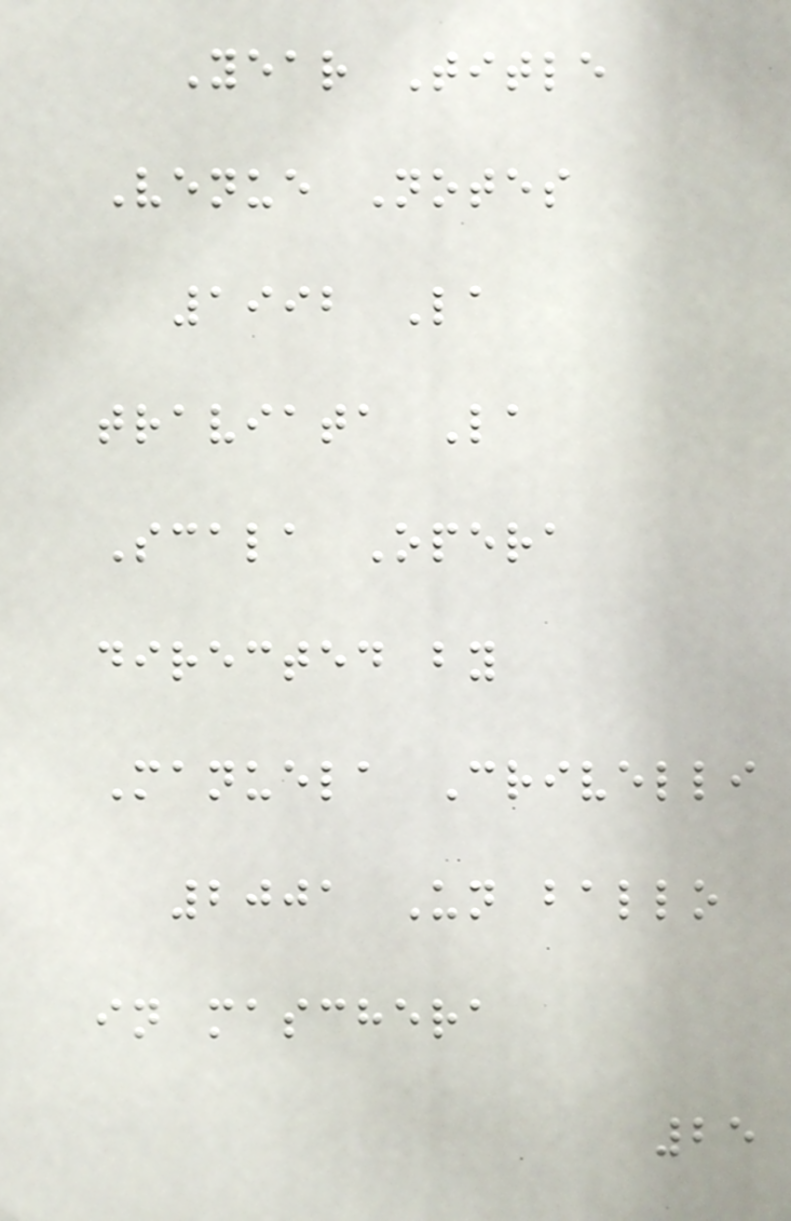Year Title
Venue Notes
1992 La
traviata La
Scala Opera
directed by
Manuela Crivelli
2001 Un ballo
in maschera
25
